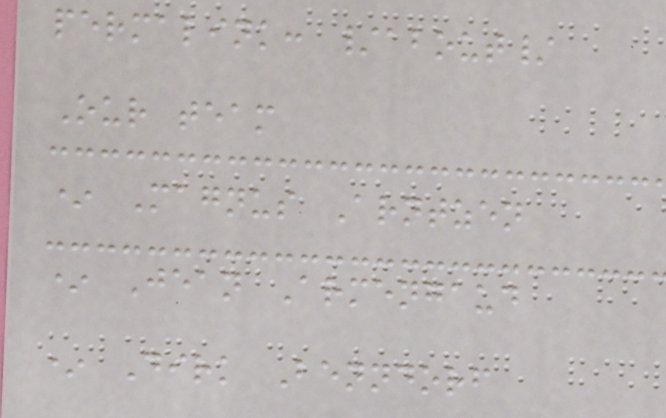permalink: /about/
Our team
* Magnus Arntzen
* Jean Armengaud
* Dirk Benndorf
